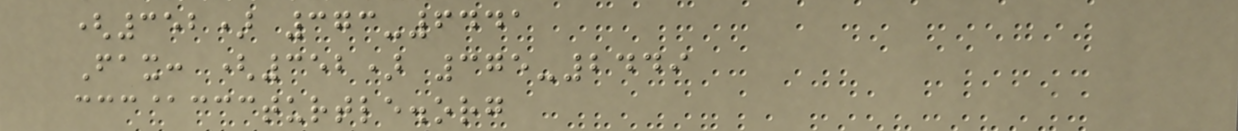(352) 373-6441
Fax: (352) 375-2449
ccc@cccturtle.org
